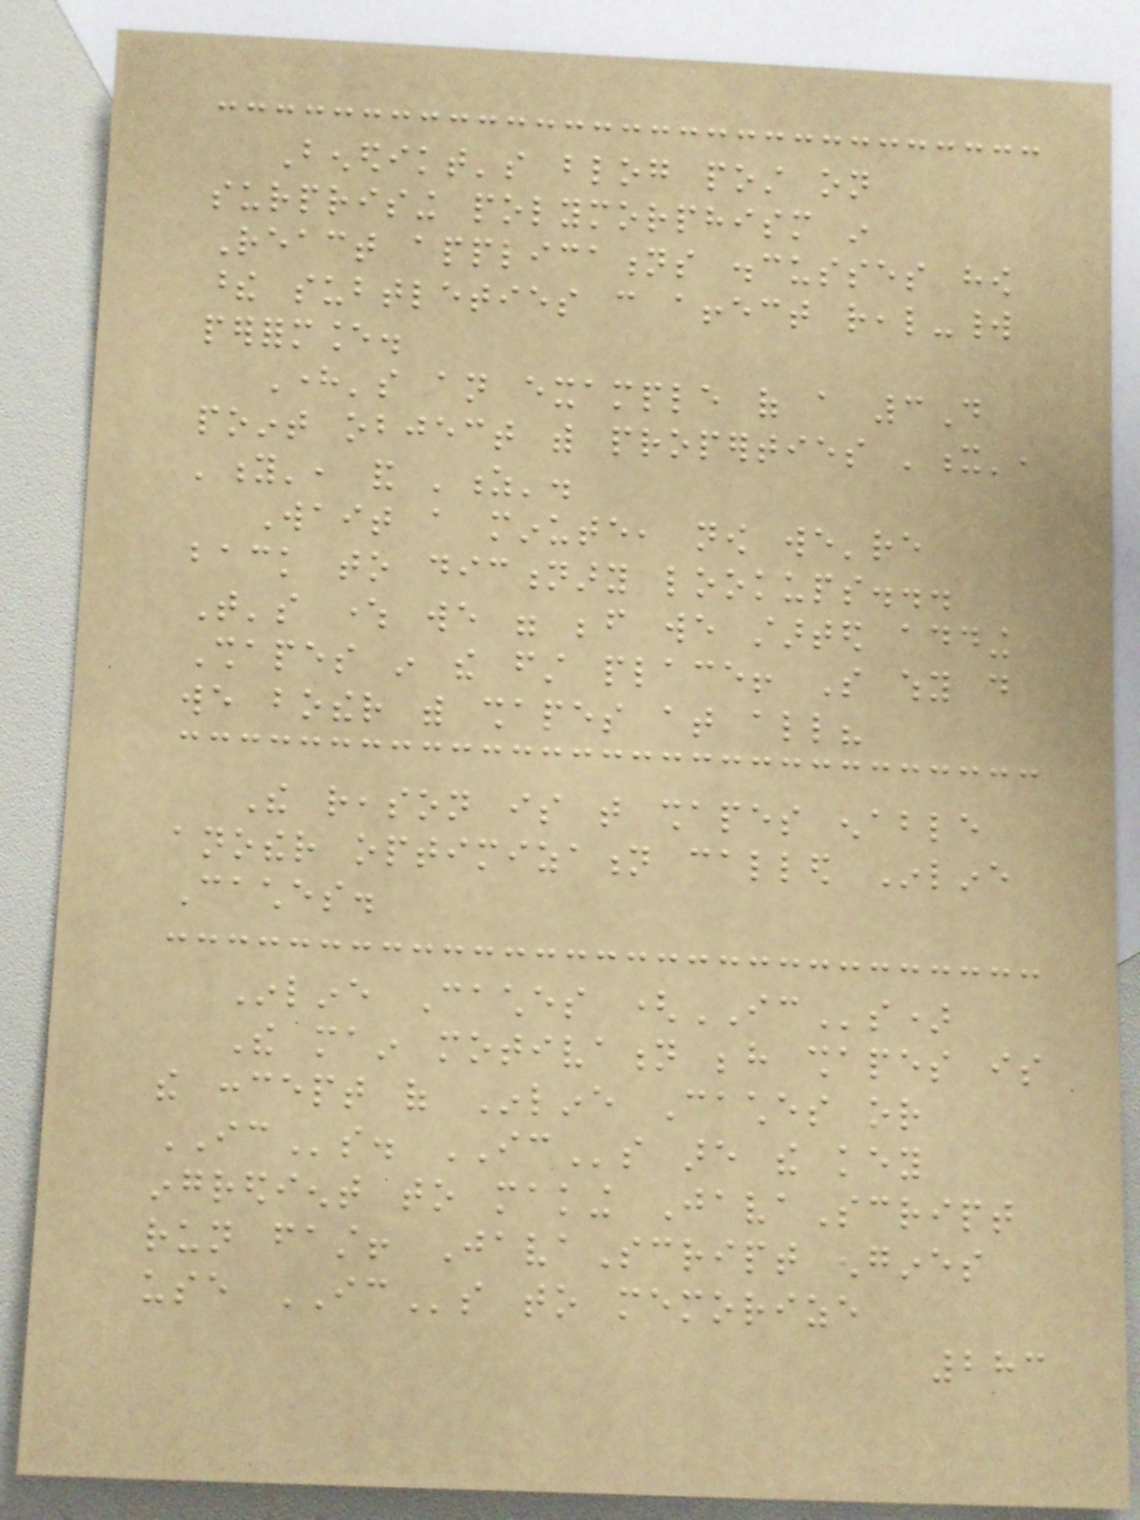Benedikt's blog post on
surprising polymorphism in
React applications discusses how
these subtleties can affect real-world
performance.
Here's an example of a 3D
point object with properties 'x',
'y', and 'z'.
Wait a minute, now we're
back to dictionary lookups...
That's where we were before we started adding
Shapes in the first place! So why do
we bother with shapes at all?
The reason is that shapes enable
another optimization called Inline
Caches.
Inline Caches (ICs)
The main motivation behind shapes is
the concept of Inline Caches or
ICs. ICs are the key
ingredient to making JavaScript
run fast! JavaScript engines
use ICs to memorize
283
